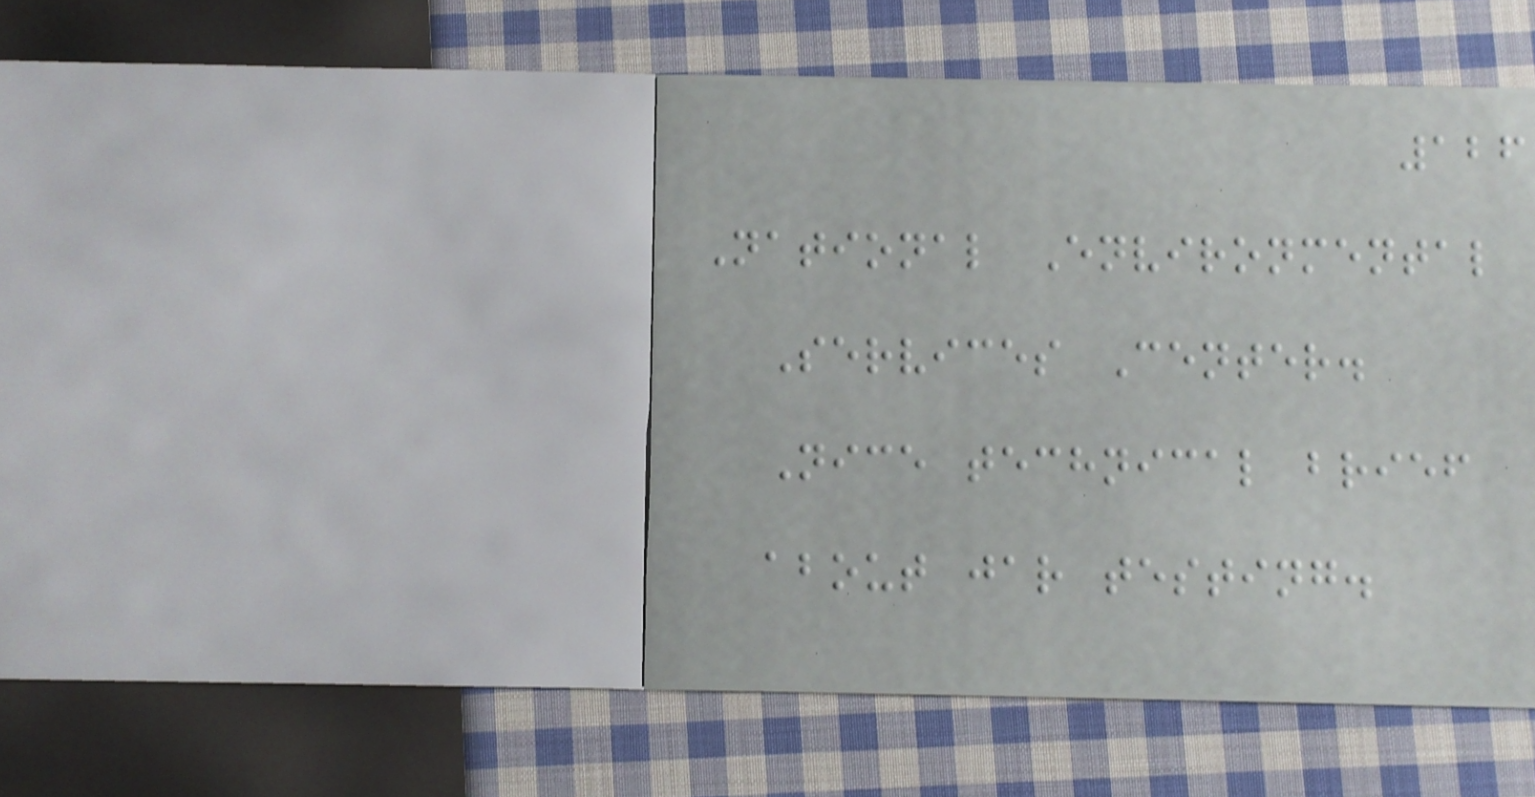126
National Environmental
Services Center.
Nice technical brief
about jar testing.
